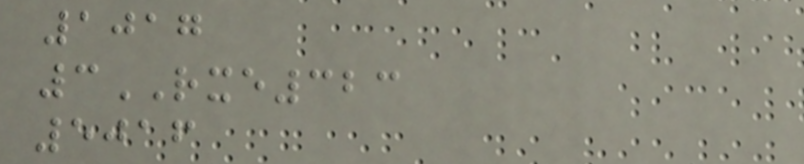1017
3RXE323
5016
